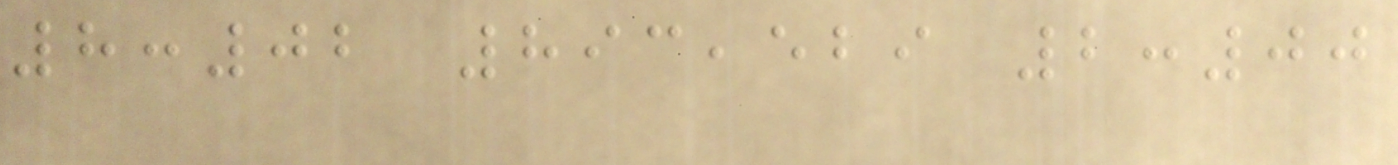8:02 893,529 2:00
